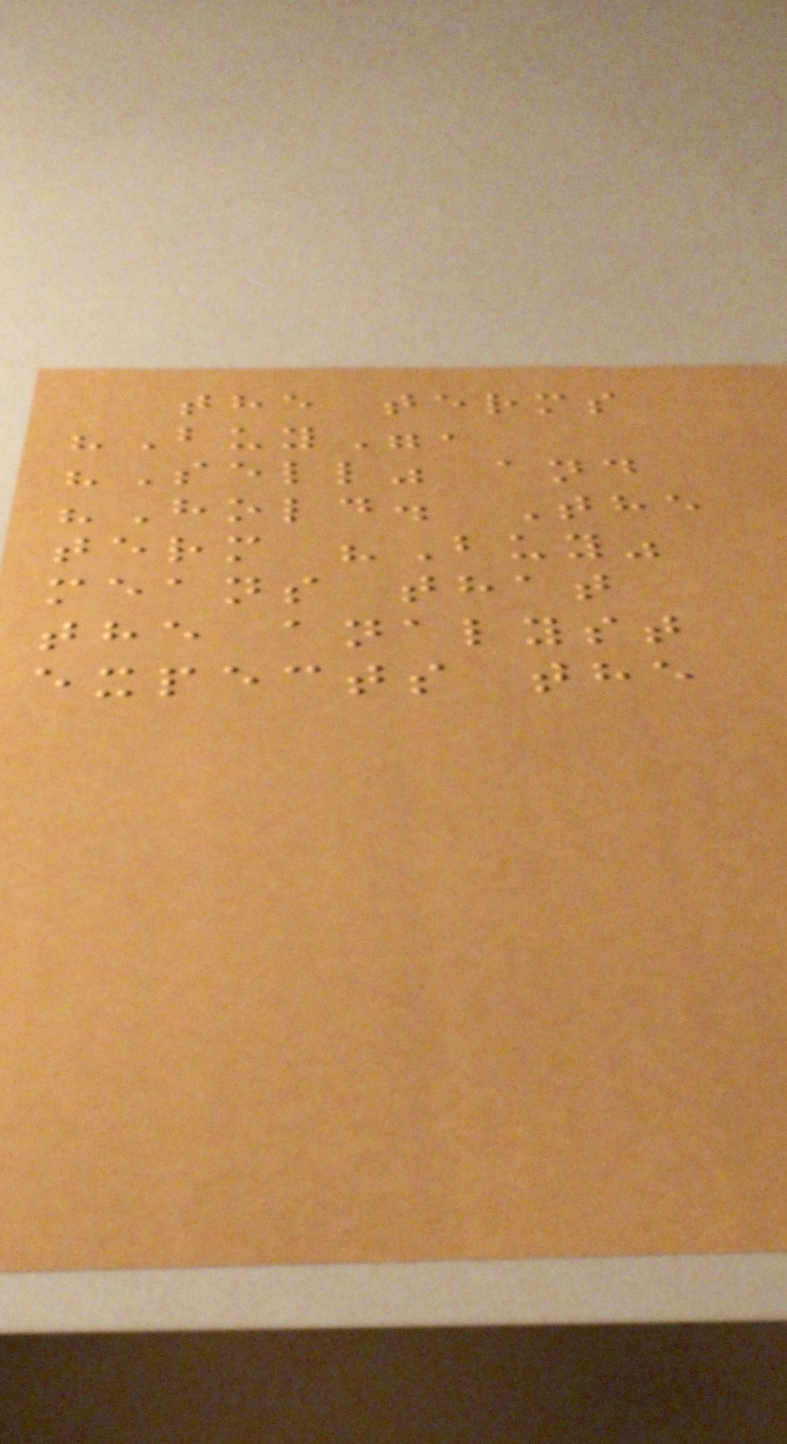the terms
"Buy",
"Sell" and
"Hold. The
term "Buy"
means that
the analyst
expects the
